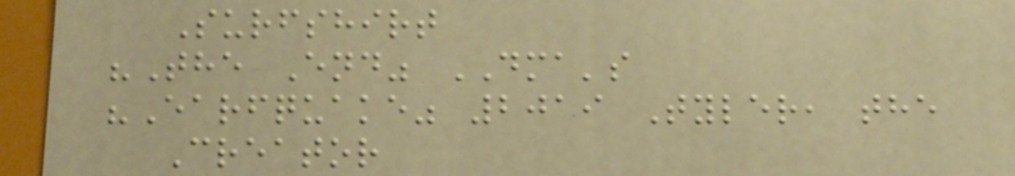Surfshirt
"The End" DMA's
"Earfquake" 2019 Tyler, the
Creator
